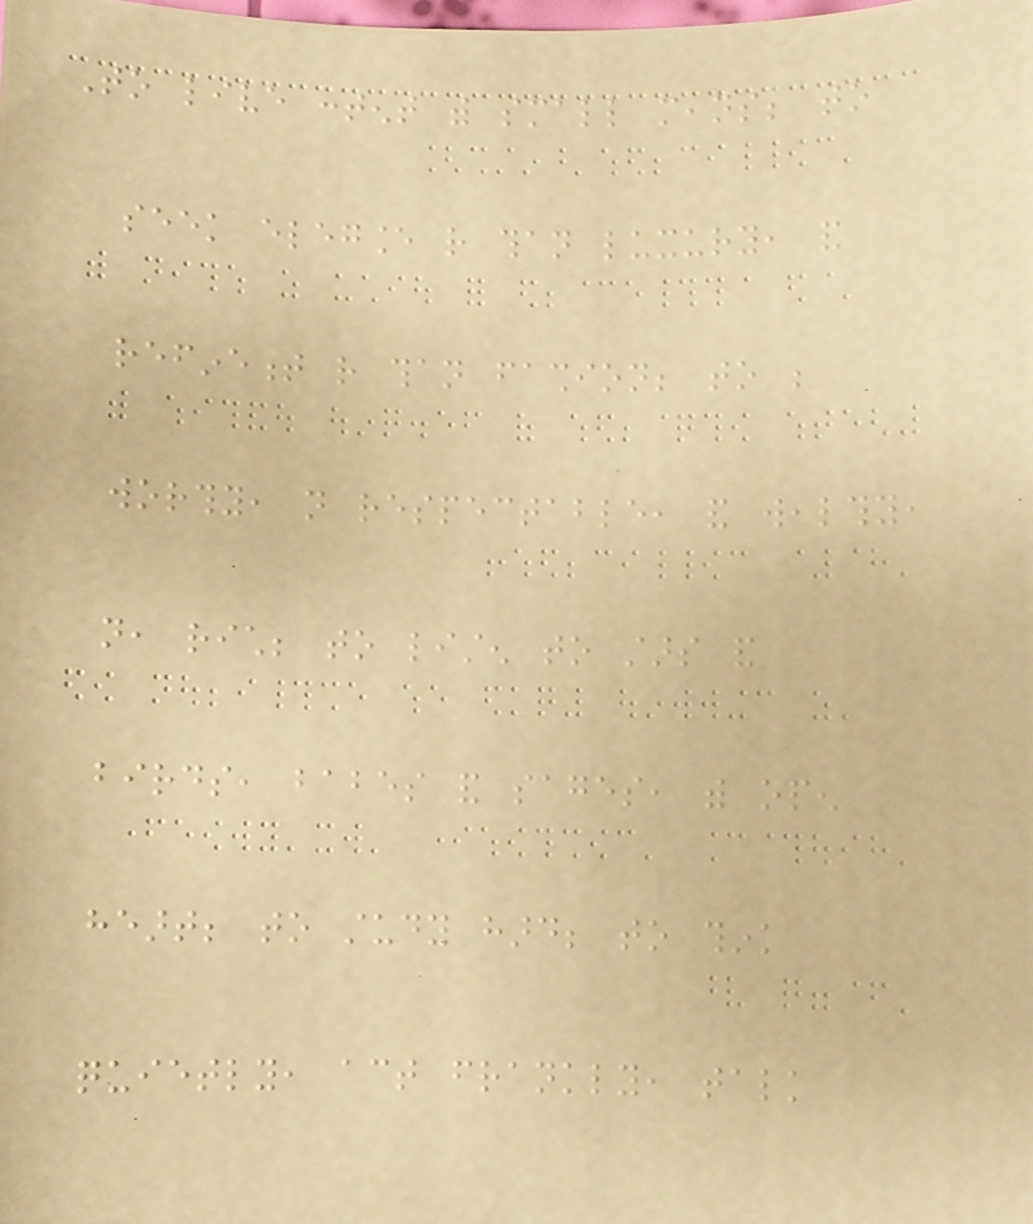To live content with small means; to
seek elegance rather than luxury, and
refinement rather than fashion; to be
worthy, not respectable, and wealthy,
not, rich; to listen to stars and
birds, babes and sages, with open
heart; to study hard; to think
quietly, act frankly, talk
